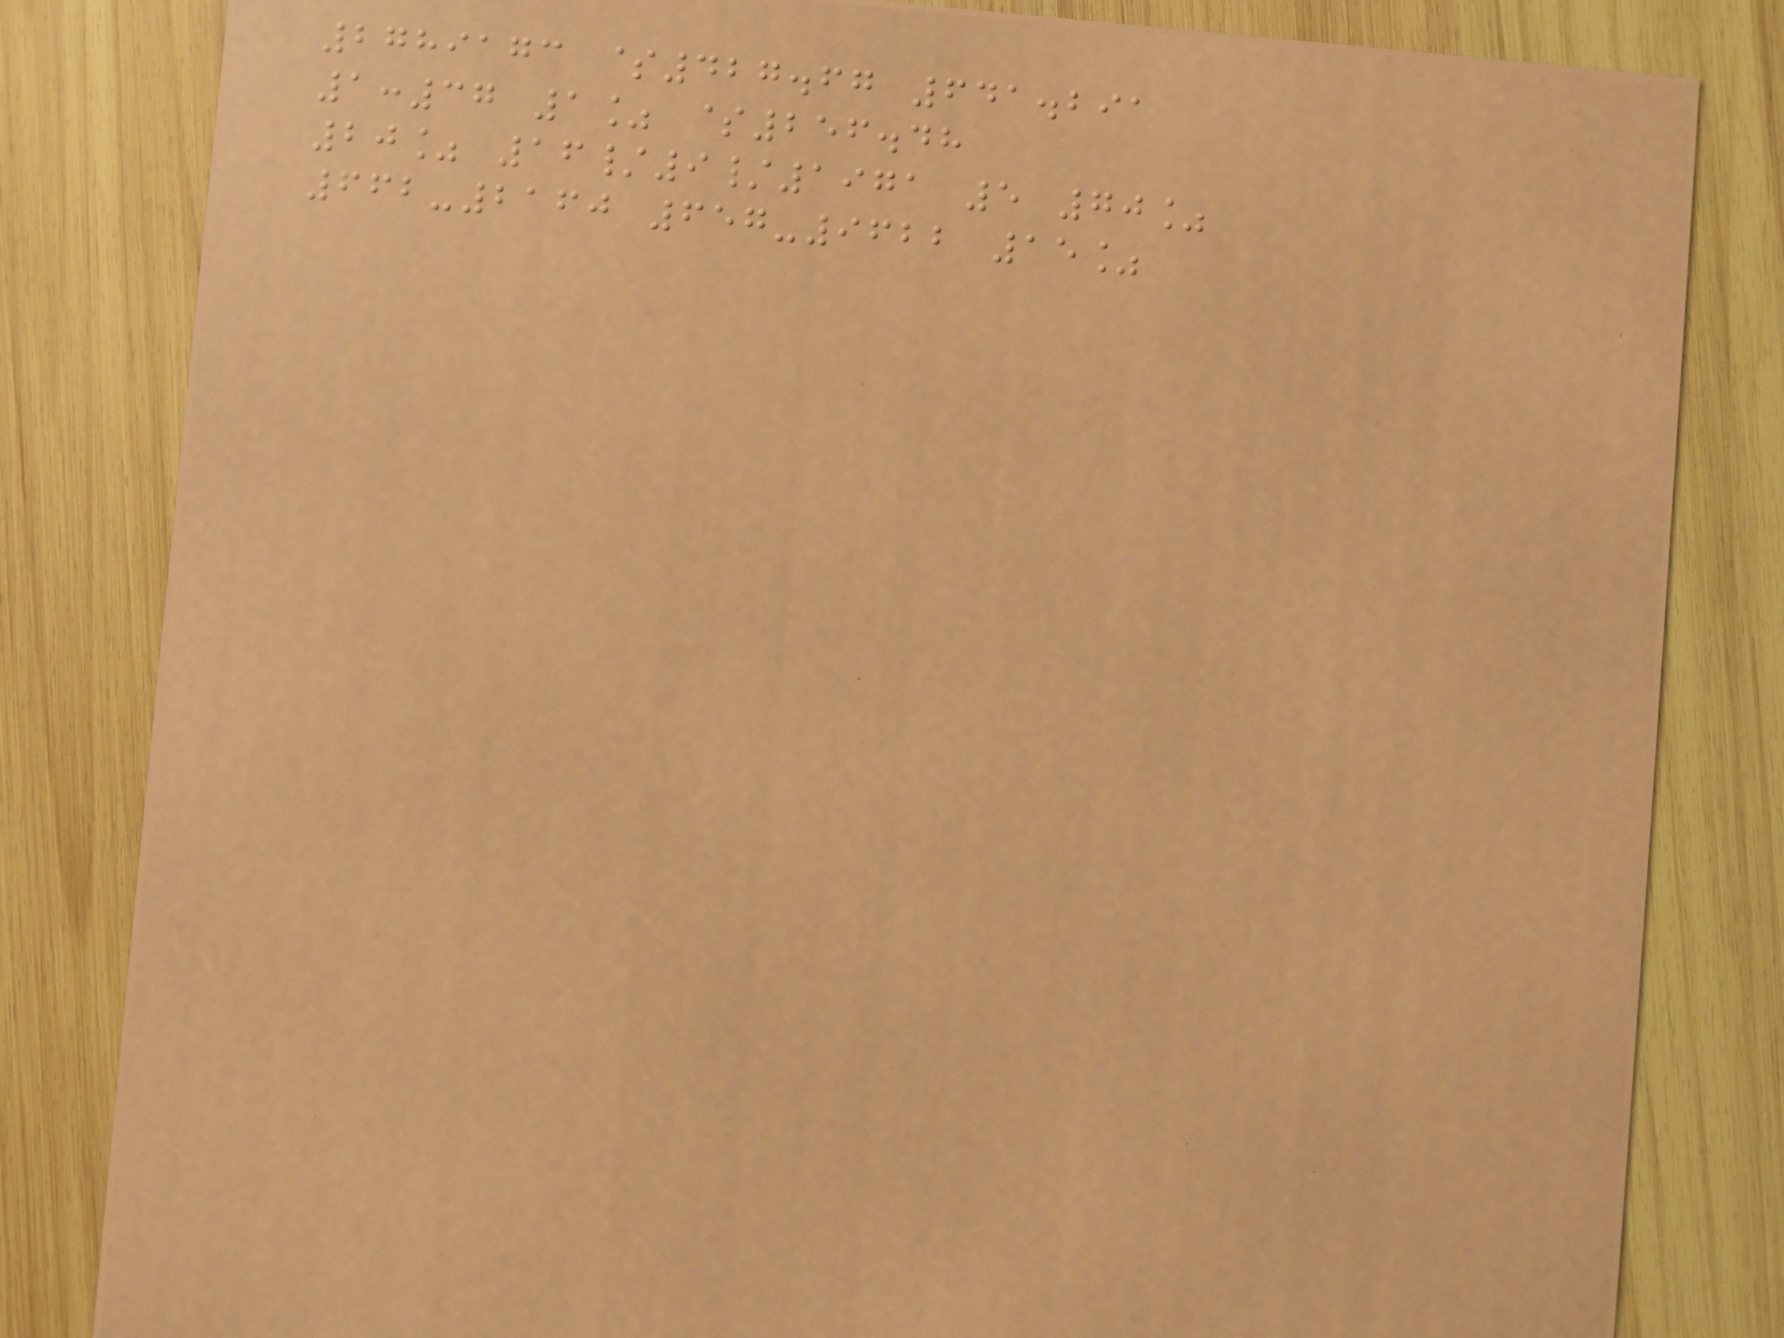2789173 $427.67 641.291
1:37 1% $256.48
20% 16/9/1971 5 70%
662-2160 657-9622 15%
